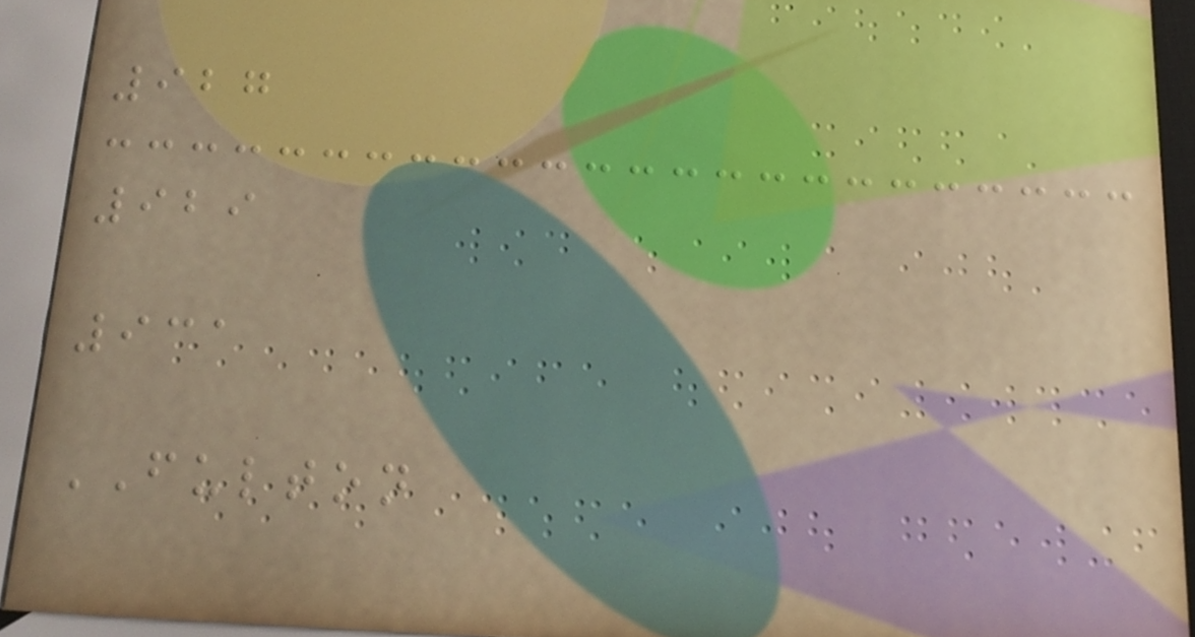927
929
931
FULTON
